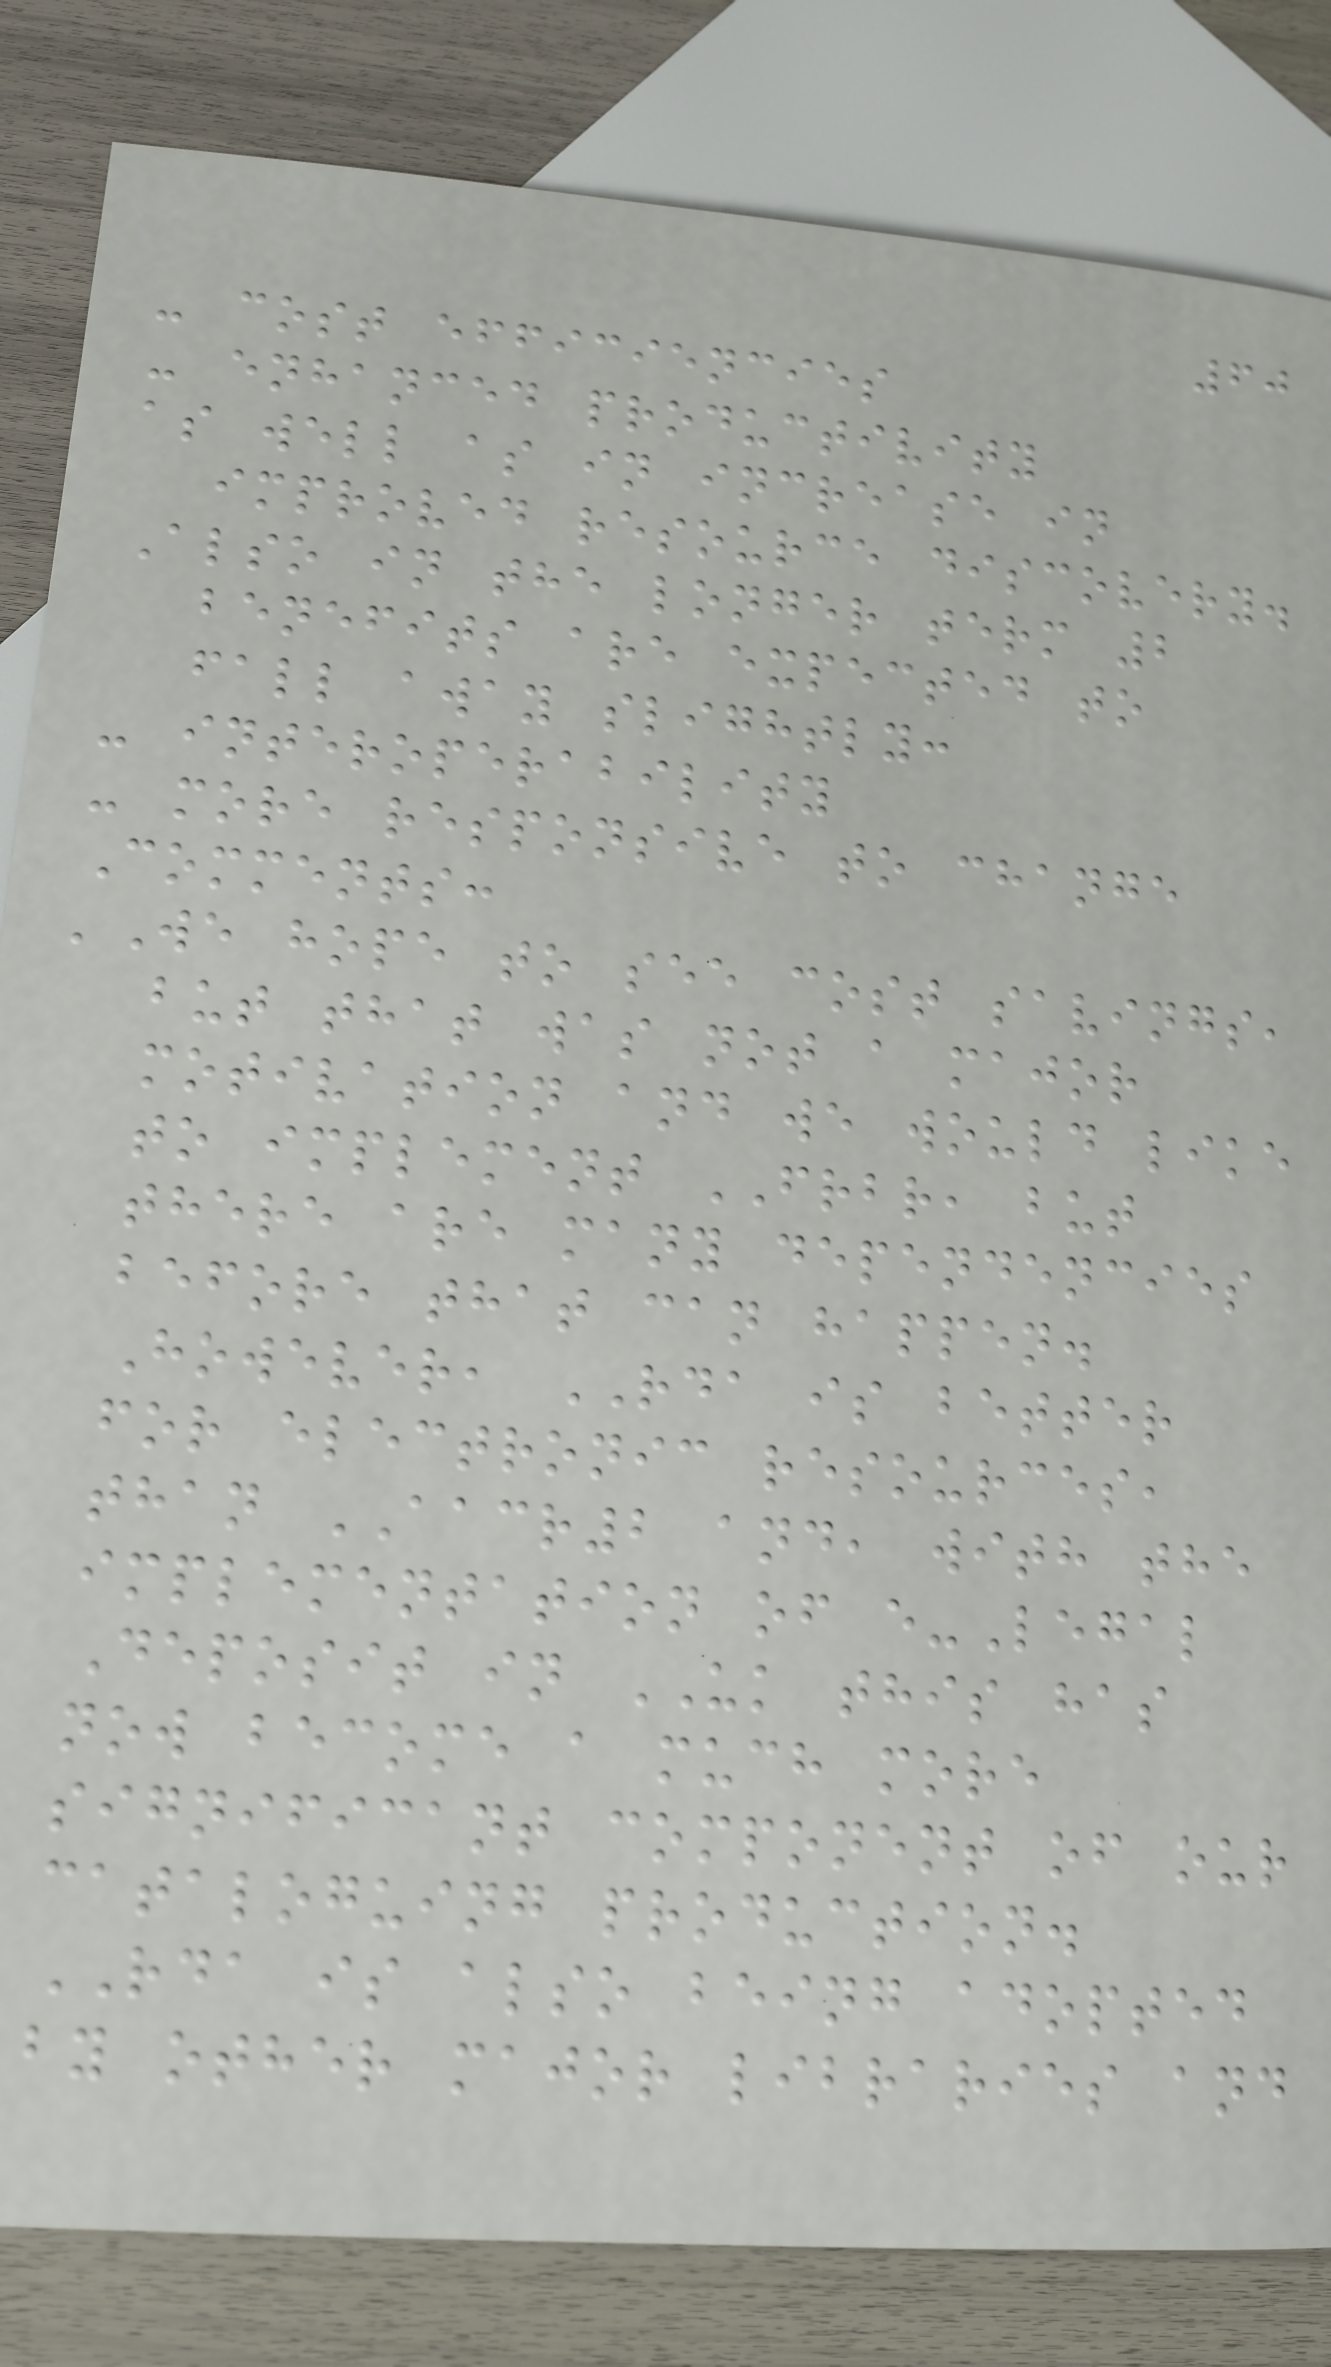60
- cost efficiencies
- enhanced productivity
as well as in increase in
improved resource discovery.
Also in the longer term 2
benefits are expected to
fall away slightly:
- interoperability
- more responsive to change
Comments:
'We hope to see cost savings,
but that was not a major
motivation and we would like
to implement FRBR, but
there are many dependencies
before that can happen.
However, RDA is better
for electronic resources,
than AACR2 and, with the
implementation of e-Legal
Deposit in UK this has
now become a much more
significant component of our
cataloguing production.
RDA is also being adopted
by other major libraries and
